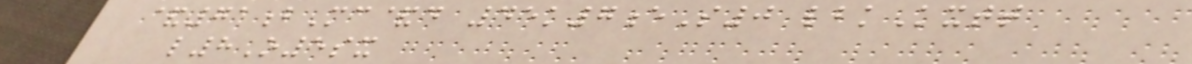&71bMc&d 45k7eS0 lbkKxtt
l8O5sx
